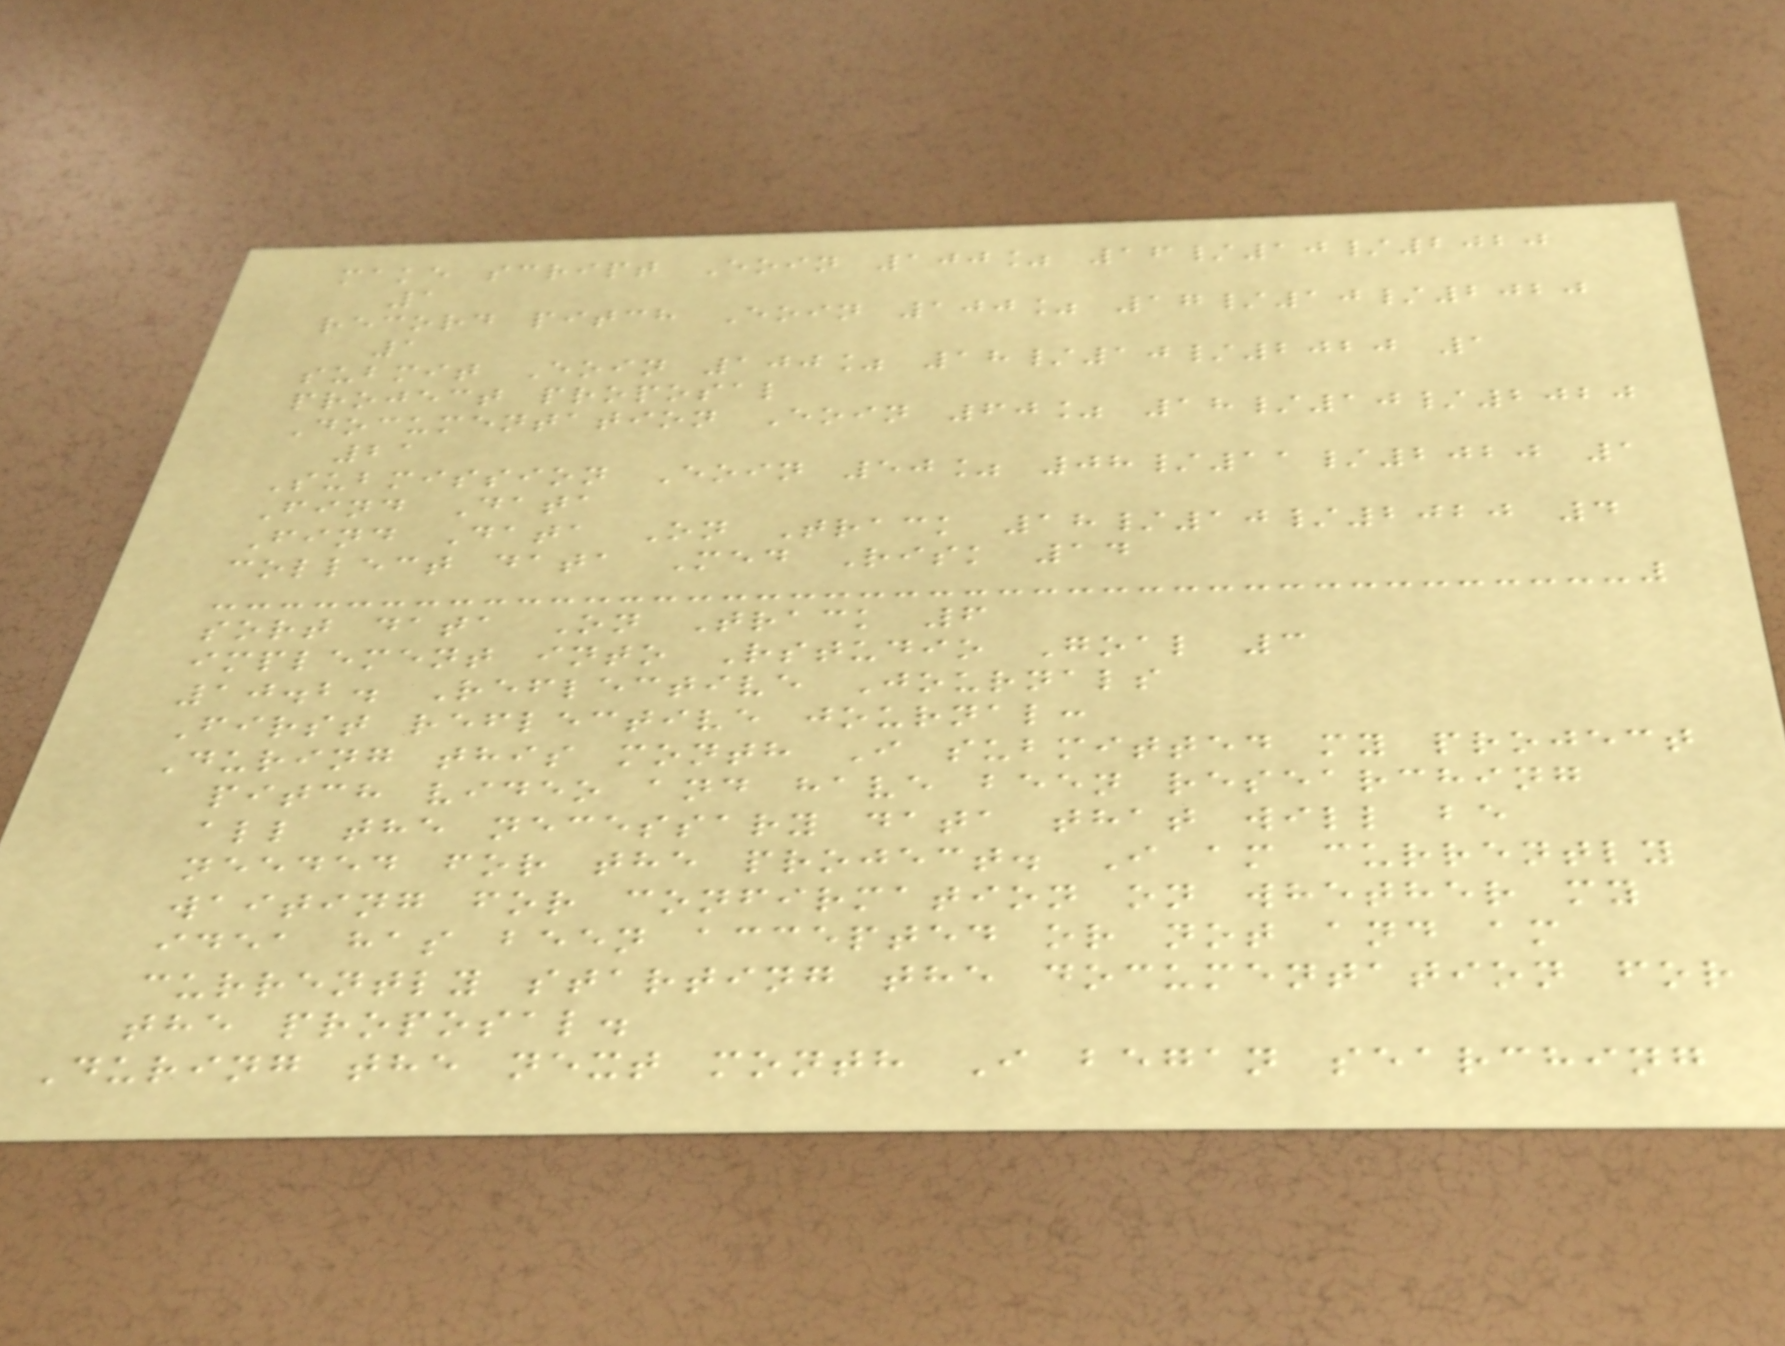make script Eoin 100% 16/10/2020
1
record pitch Eoin 100% 17/10/2020
1
submit Eoin 100% 18/10/2020 1
project proposal
Documentation Eoin 60% 18/10/2020
21
Submission Eoin 50% 08/11/2020 1
Find Data
Find Data On Track 18/10/2020 4
collect data Med Risk 14
sort data On Track 6
implement into Rstudio Goal 3
10.2. Reflective Journals
First reflective journal:
During this month I submitted my project
pitch video and have been researching
all the necessary data that will be
needed for the project. I am currently
waiting for confirmation on whether my
idea has been accepted or not and am
currently starting the documentation for
the proposal.
During the next month I began searching
